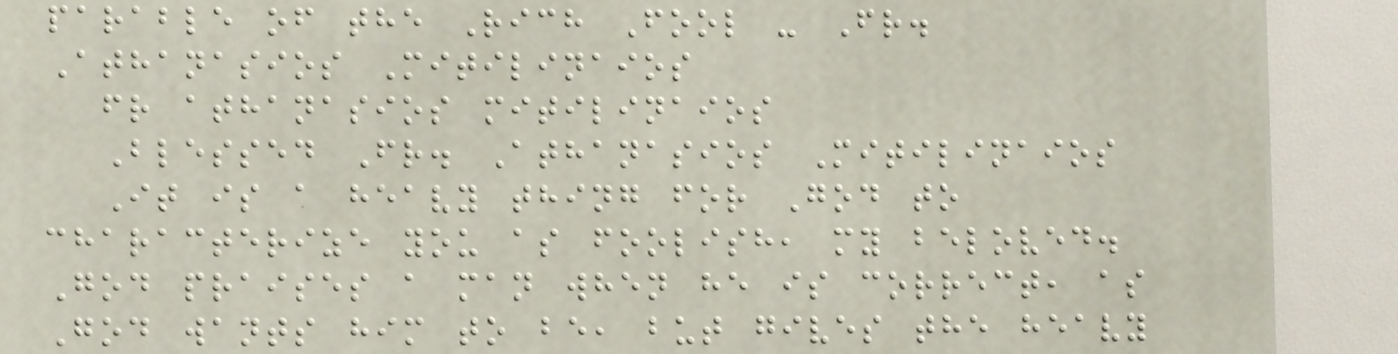parable of the Rich Fool - Fr.
Athanasios Mitilinaios
fr athanasios mitilinaios
Blessed Fr. Athanasios Mitilinaios
It is a heavy thing for God to
characterize you as foolish, my beloved.
God praises a man when he is correct, as
God wants him to be, but gives the heavy
